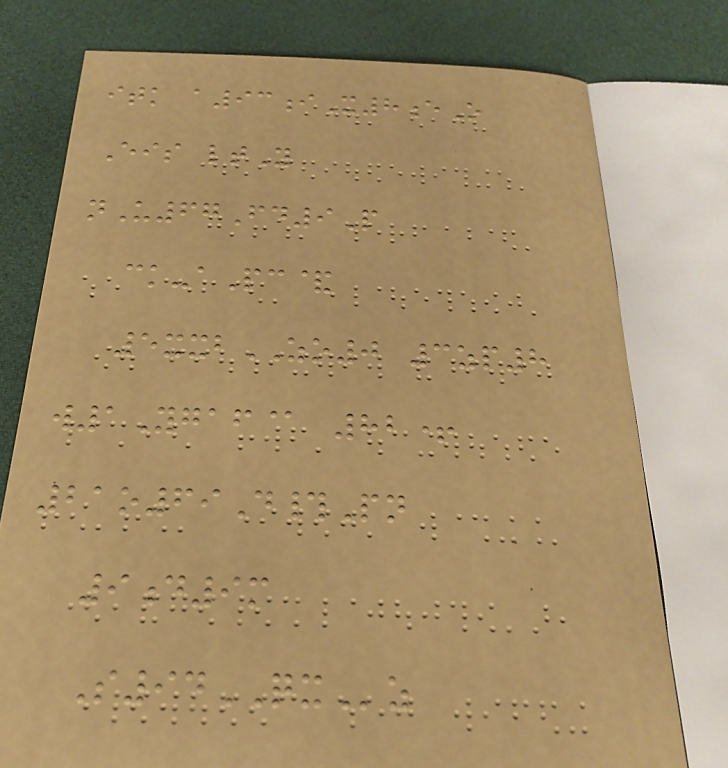itk a93iX8eO
Eis ltY
nU67Fd9P
ck-aPc&
5xxbZO0 3zp8
w1Ygaf@ 82+
21o69D#Pn
9d9m
S94QXz
